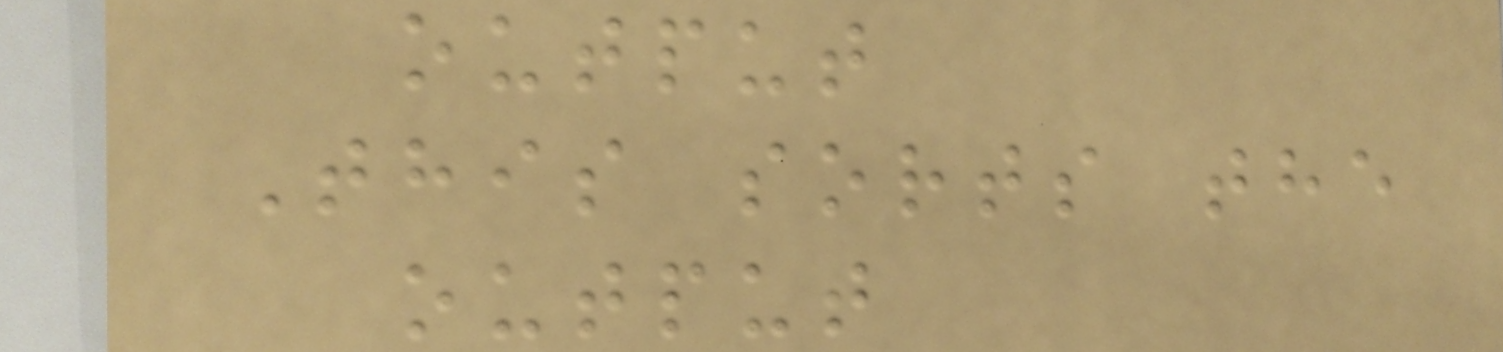output
This sorts the
output
